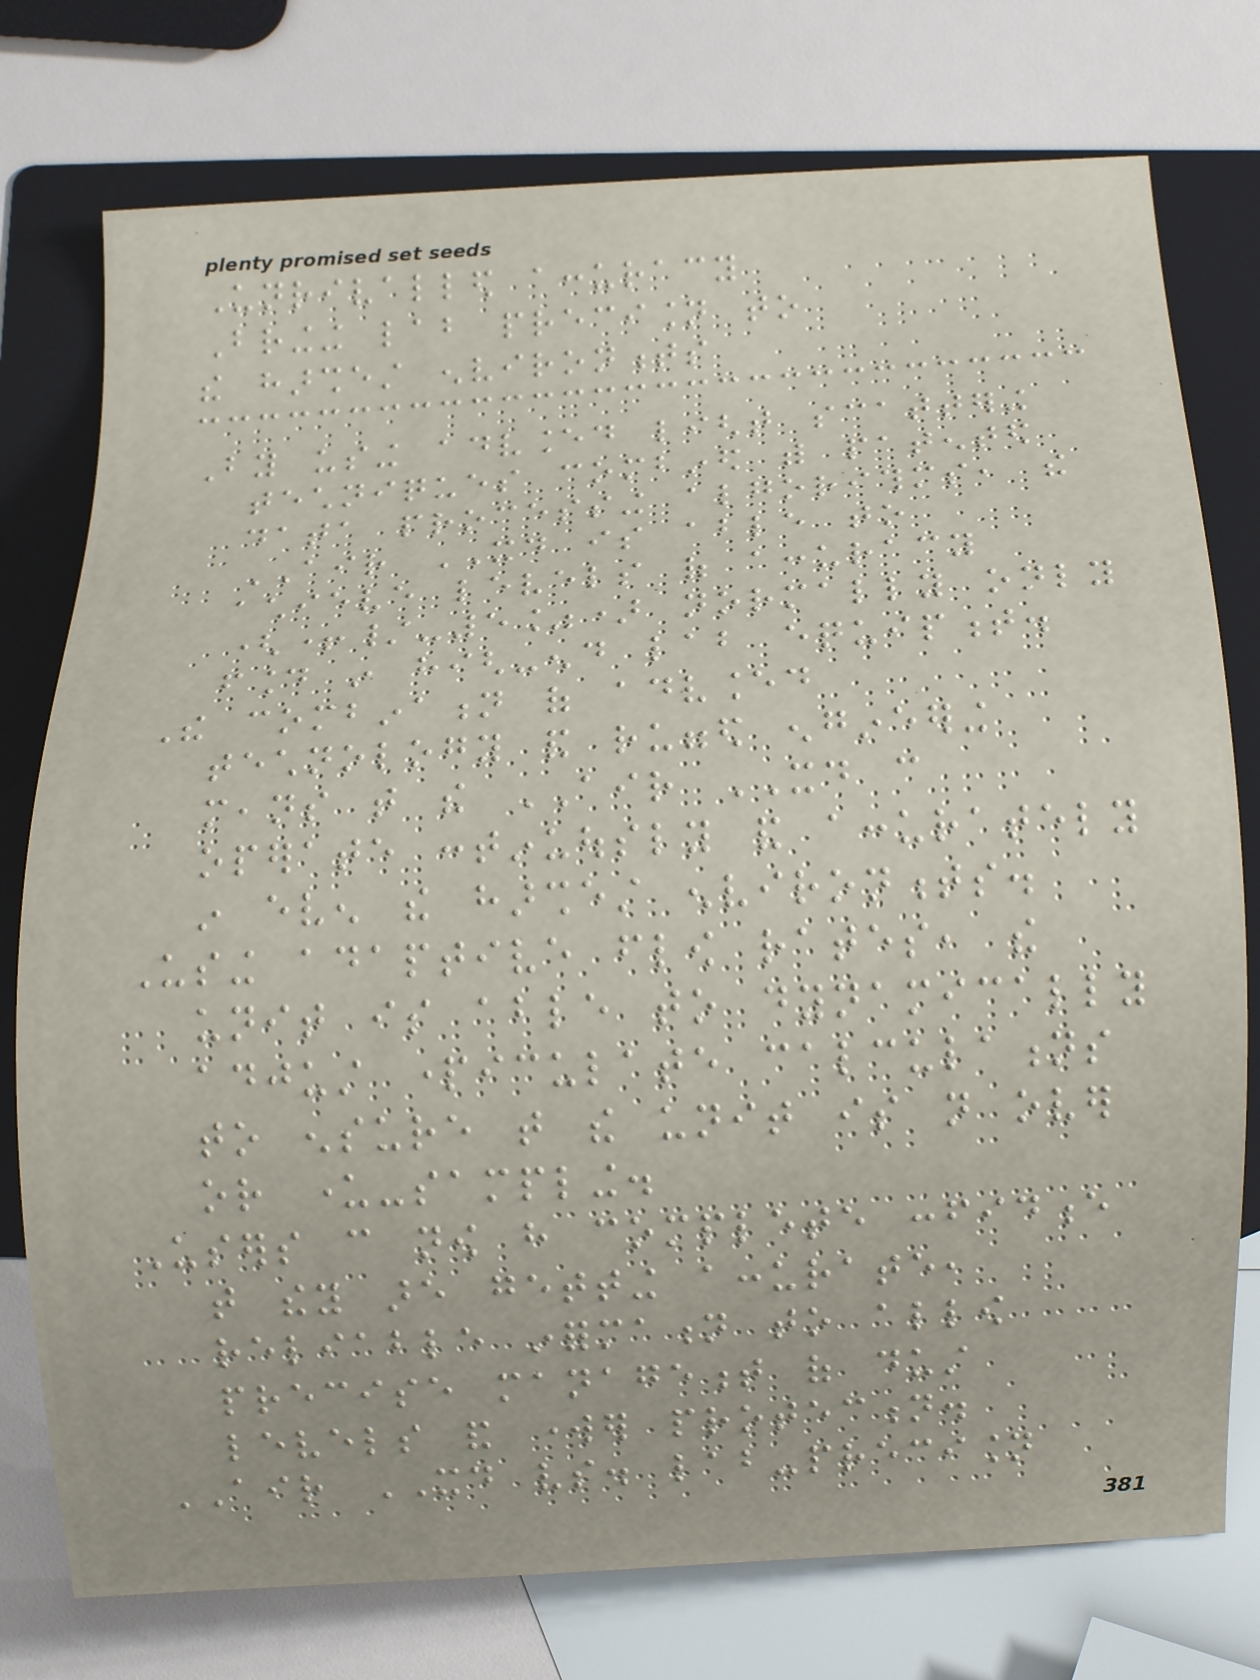Unrivalled accuracy
Bringing lab precision to
the harshest environments
By using advanced light scattering
techniques combined with patented
data processing algorithms, the
AIR XD is able to
achieve levels of accuracy
(+/-5%) normally only
found in high-end lab equipment.
The combination of advanced
technology and rugged engineering
means that the AIR XD can
operate continuously and accurately
in even the harshest environments.
Using adaptive flow rates, the
unit is able to dynamically
adjust particulate calculations
to ensure that the unit is not over
or under-sampling.
Users can now have complete confidence
that they are getting accurate,
reliable information to allow
precise management of dust
levels and worker protection.
AIR XD vs. lab-precision
